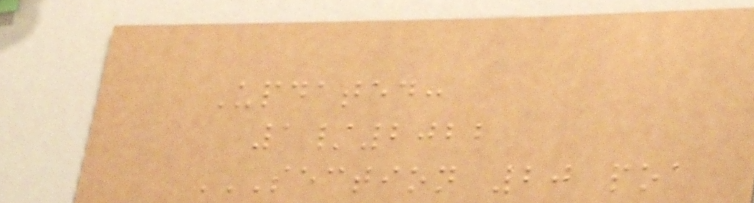Updated:
1/2022
SECTION 20 POA
